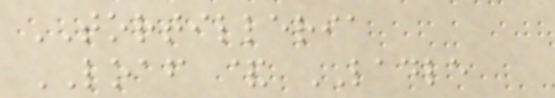TORTILLERIA
LOAF & LADLE
